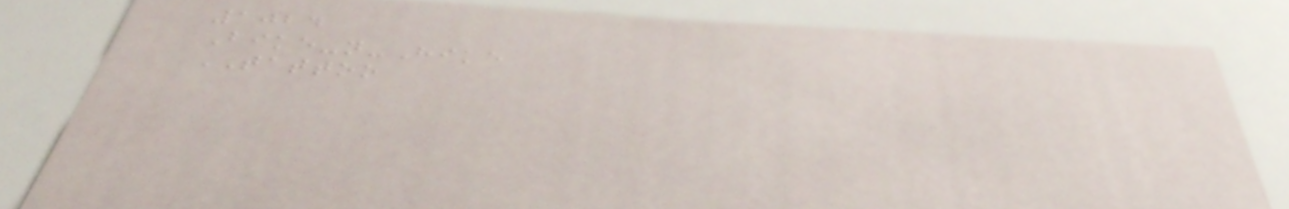1024
Bike-n-Hike
TATTOO
